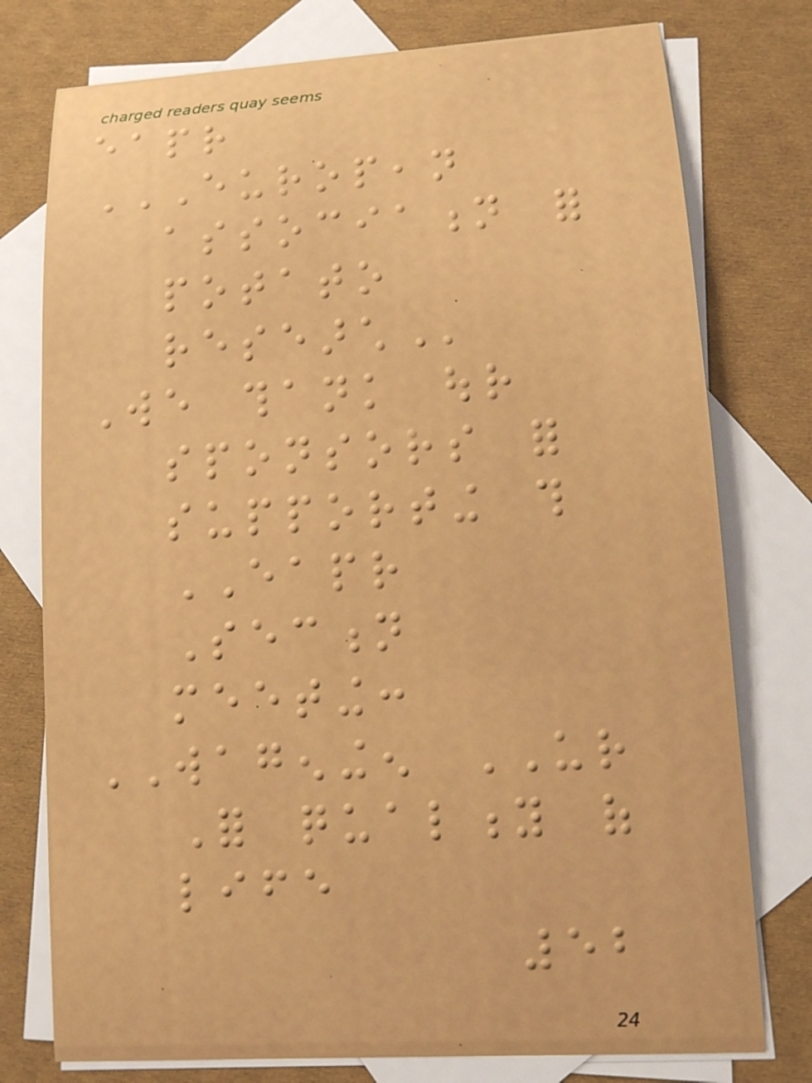eapr
EUROPEAN
ASSOCIATION FOR
POTATO
RESEARCH
We thank our
sponsors for
supporting this
EAPR
Section
meeting:
WAGENINGEN UR
For quality of
life
52
